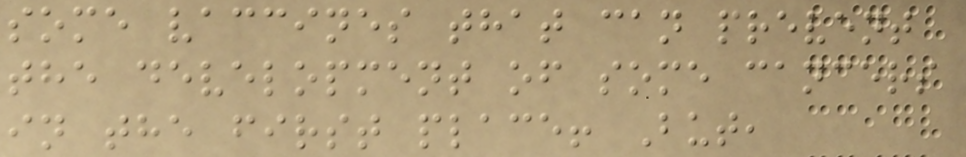some vaccines that can prevent
the development of some cancers
in the first place! But,
